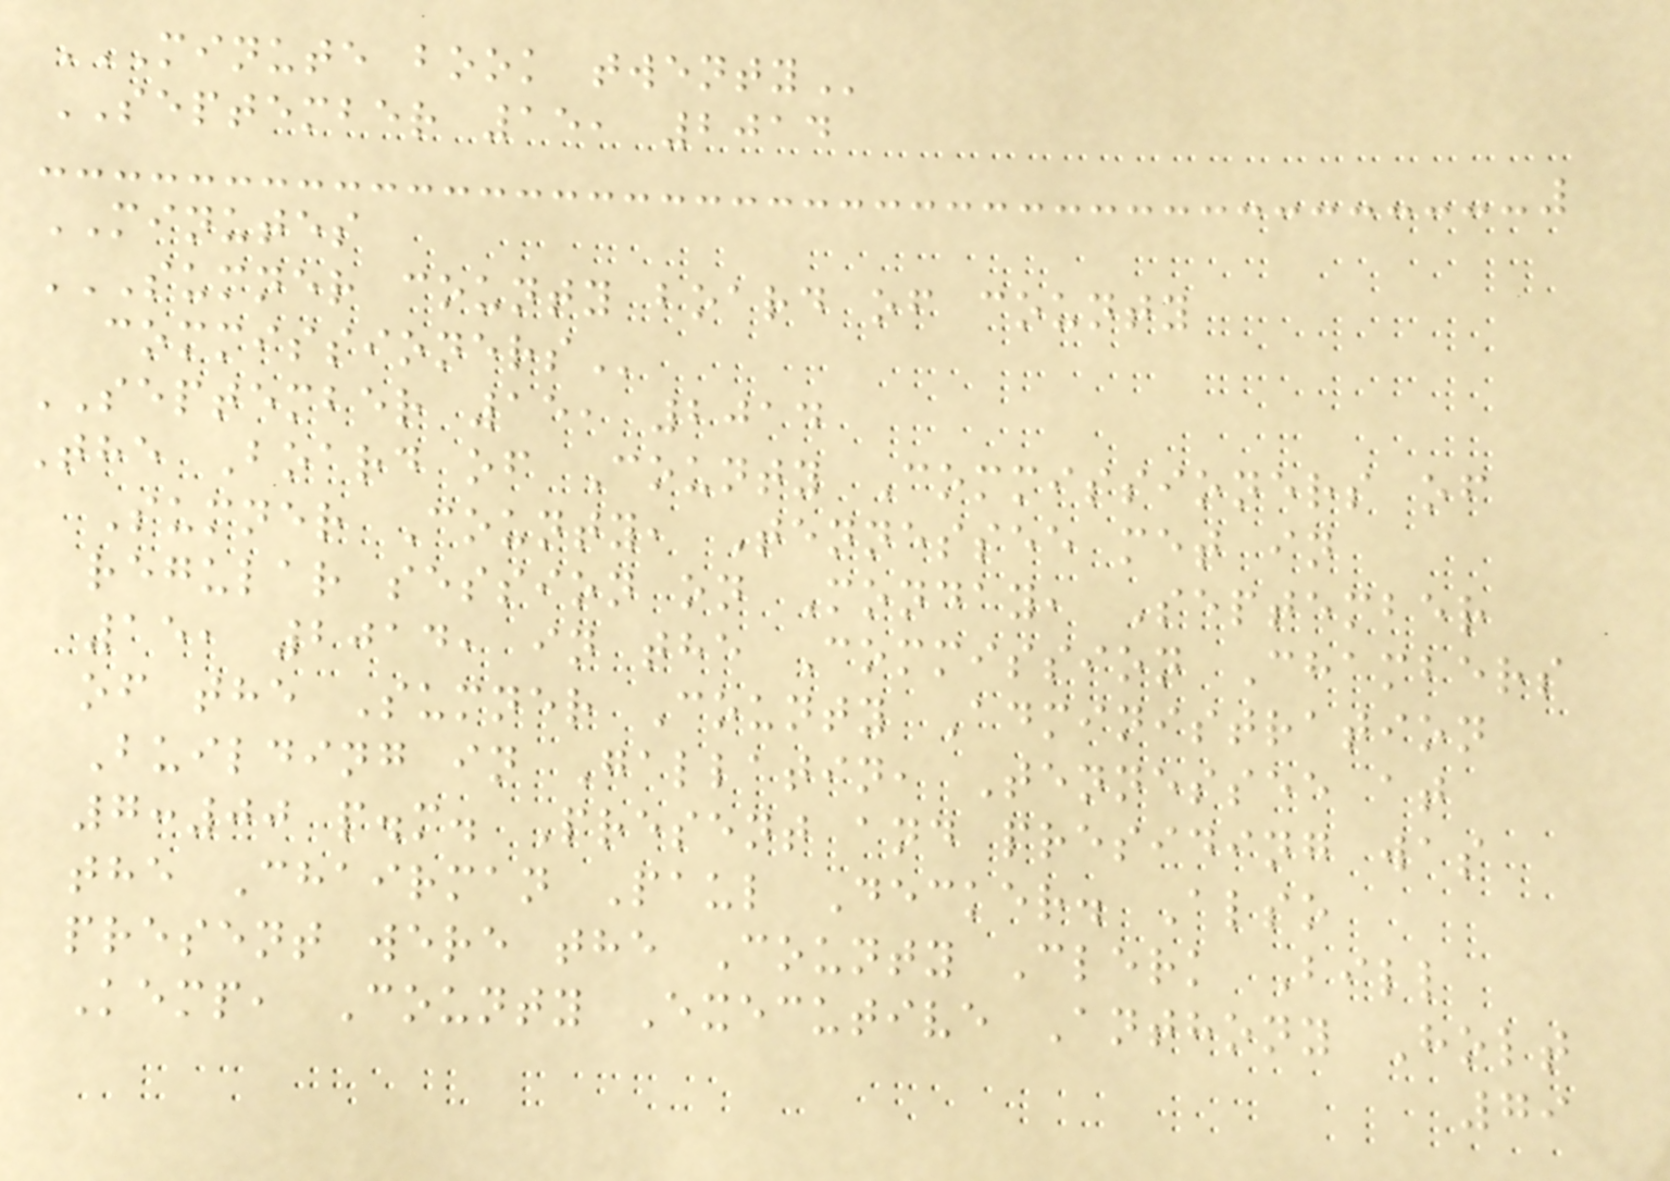MINUTE BOOK TWENTY
SEPTEMBER 15, 2014
MINUTES
SUMNER COUNTY BOARD OF COUNTY
COMMISSIONERS
SEPTEMBER 15, 2014
The Board of County Commissioners of
Sumner County, Tennessee met in
regular session on Monday, September
15, 2014, in the Commission Chambers
of the Sumner County Administration
Building in Gallatin, Tennessee at
7:00 p.m. Present and presiding was
the Chairman Paul Decker. Also
present were the County Clerk Bill
Kemp, County Executive Anthony Holt
79
